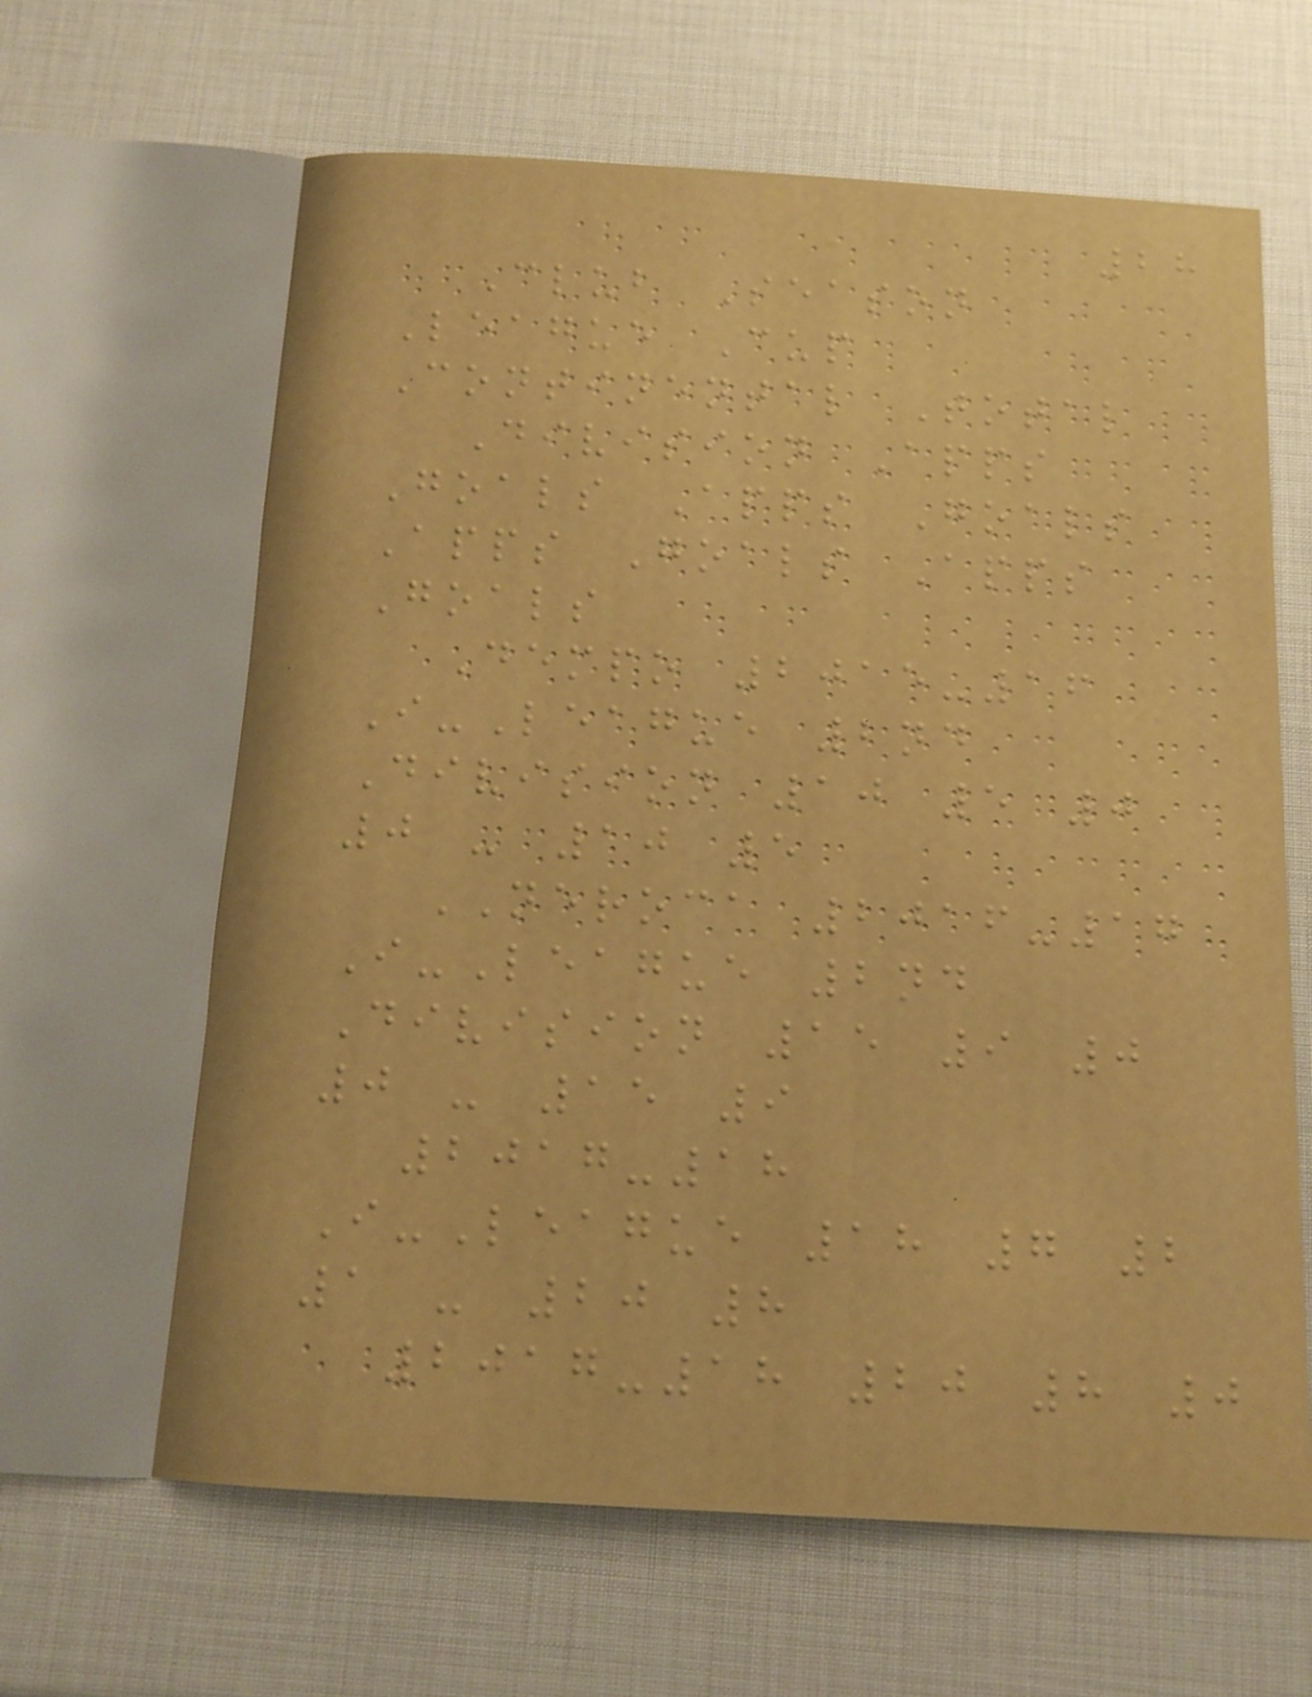28
Club Season
League Cup
Continental Total
Division Apps
Goals Apps Goals
Apps Goals Apps
Goals
Dempo 2015-16
I-League 2nd
Division 10 5 0
0 - 10 5
NEROCA 2016-17
I-League 2nd
Division 15 9 0
0 - 15 9
2017-18
I-League 18 7 2
1 - 20 8
2017-18 20 8 0
